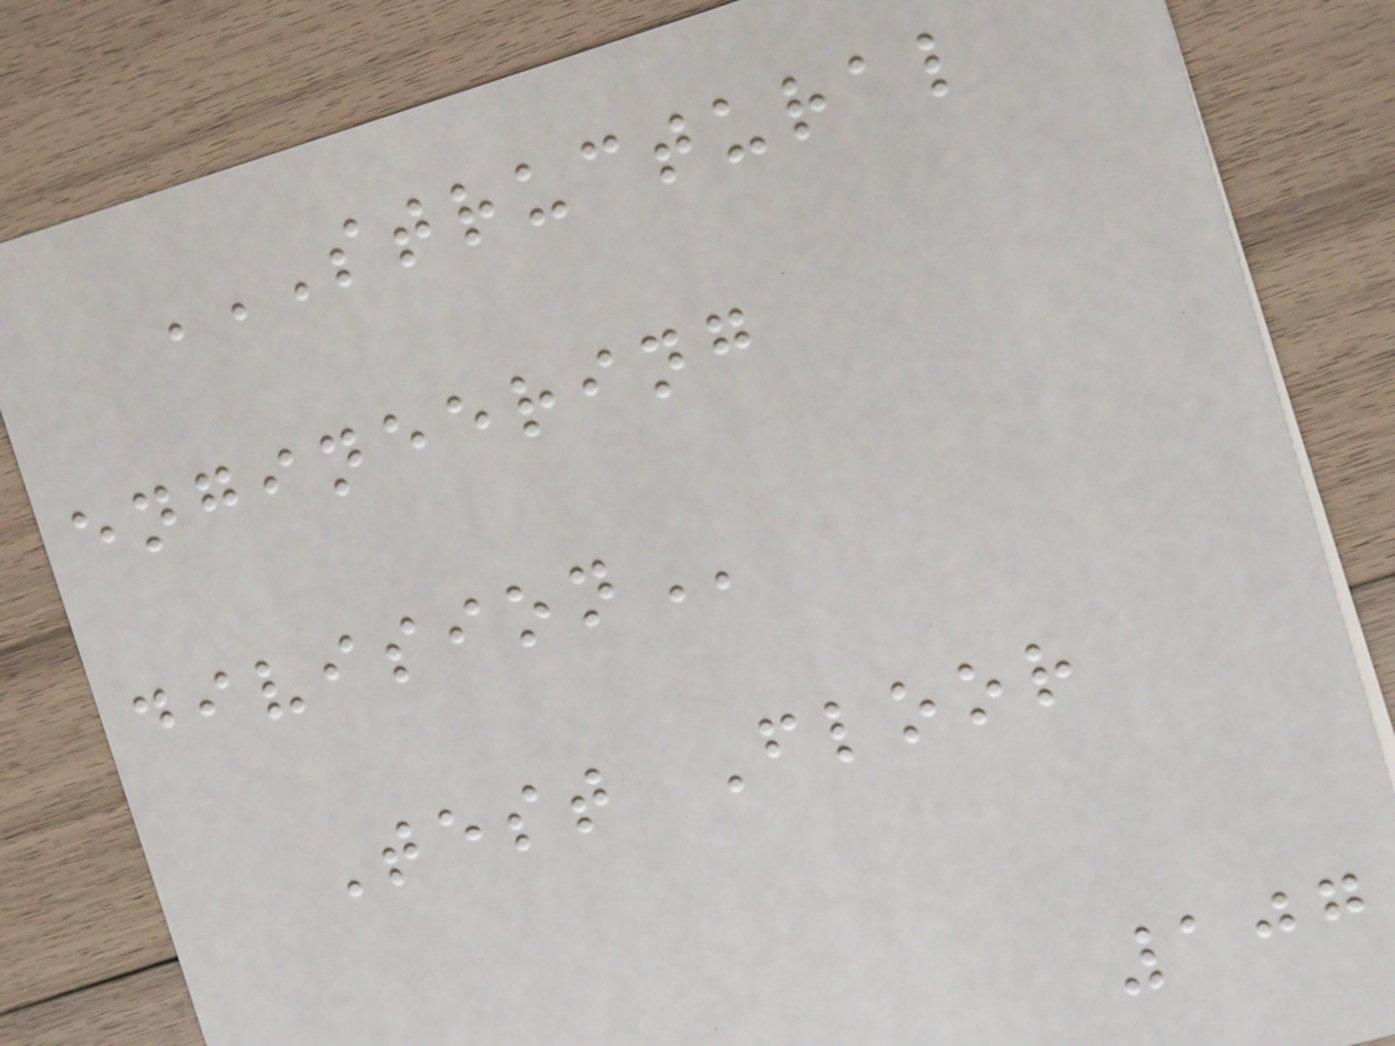STRUCTURAL
ENGINEERING
DIVISION
Test Floor
107
